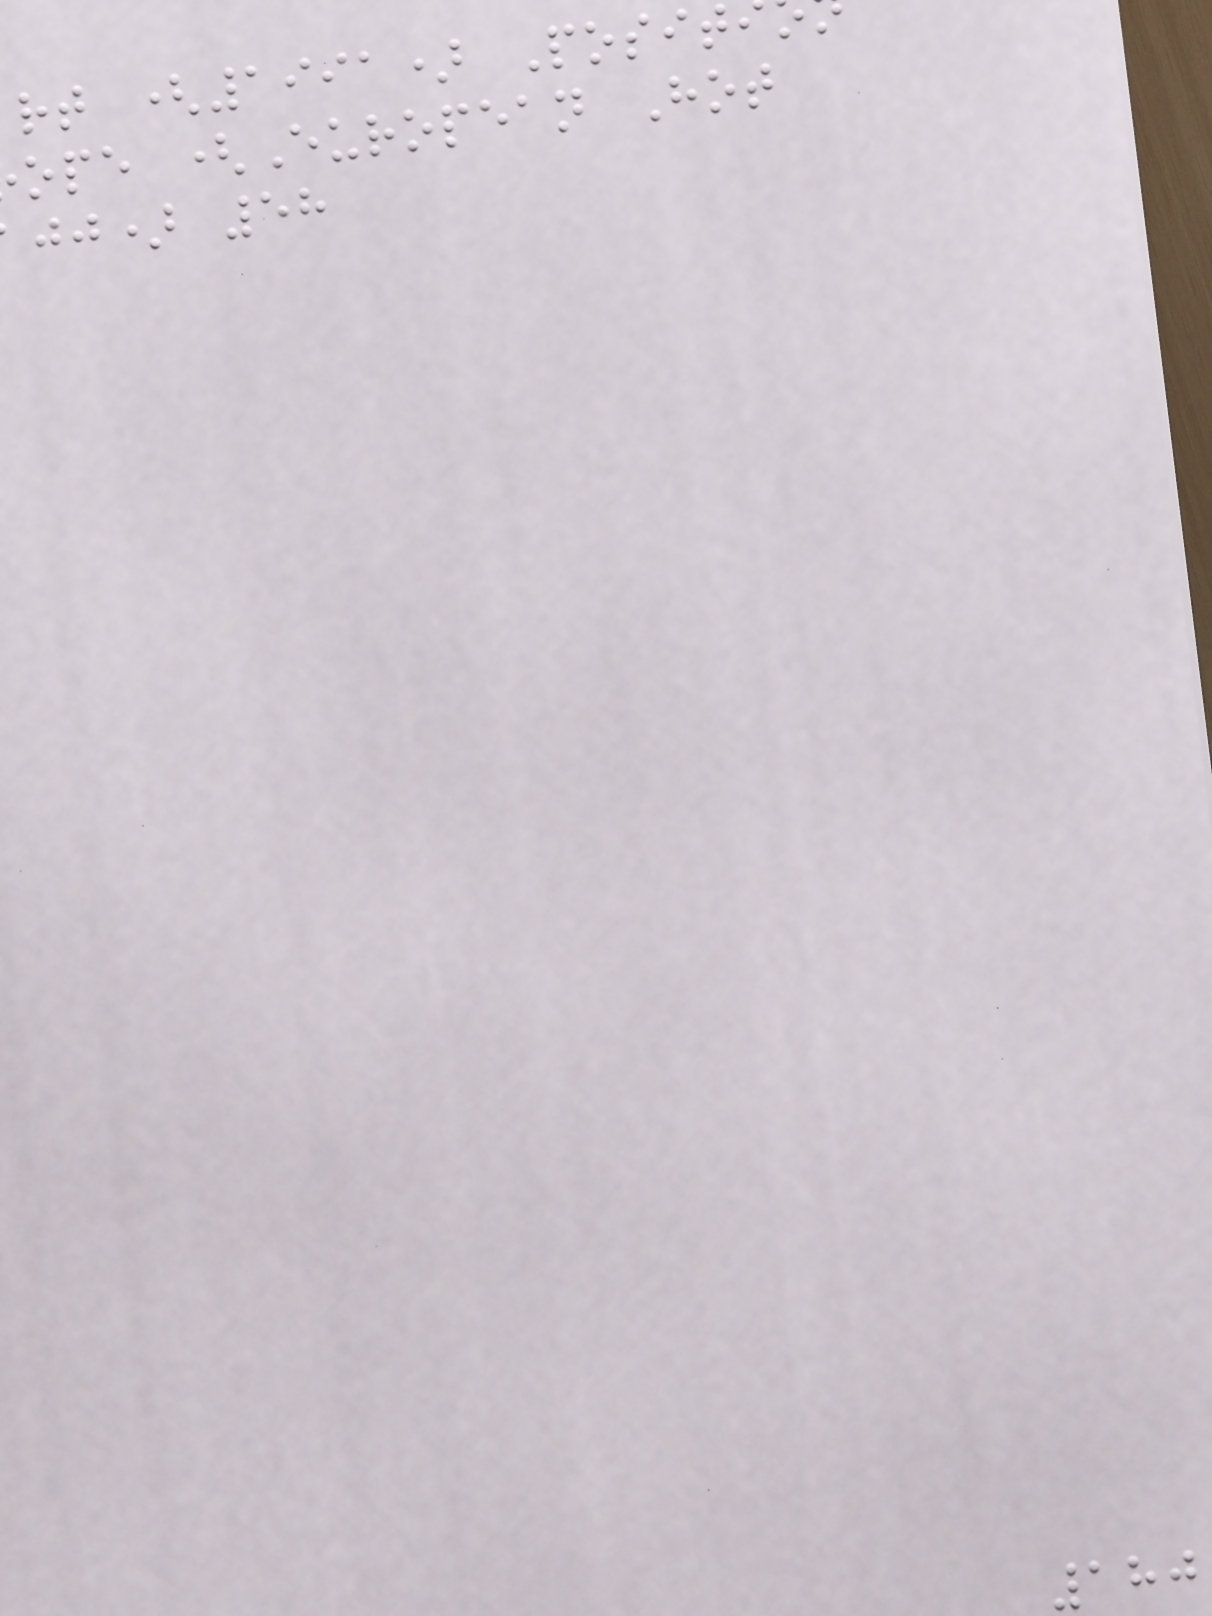rt (1991) Posit
ope (European Hot
jj) 58
180
